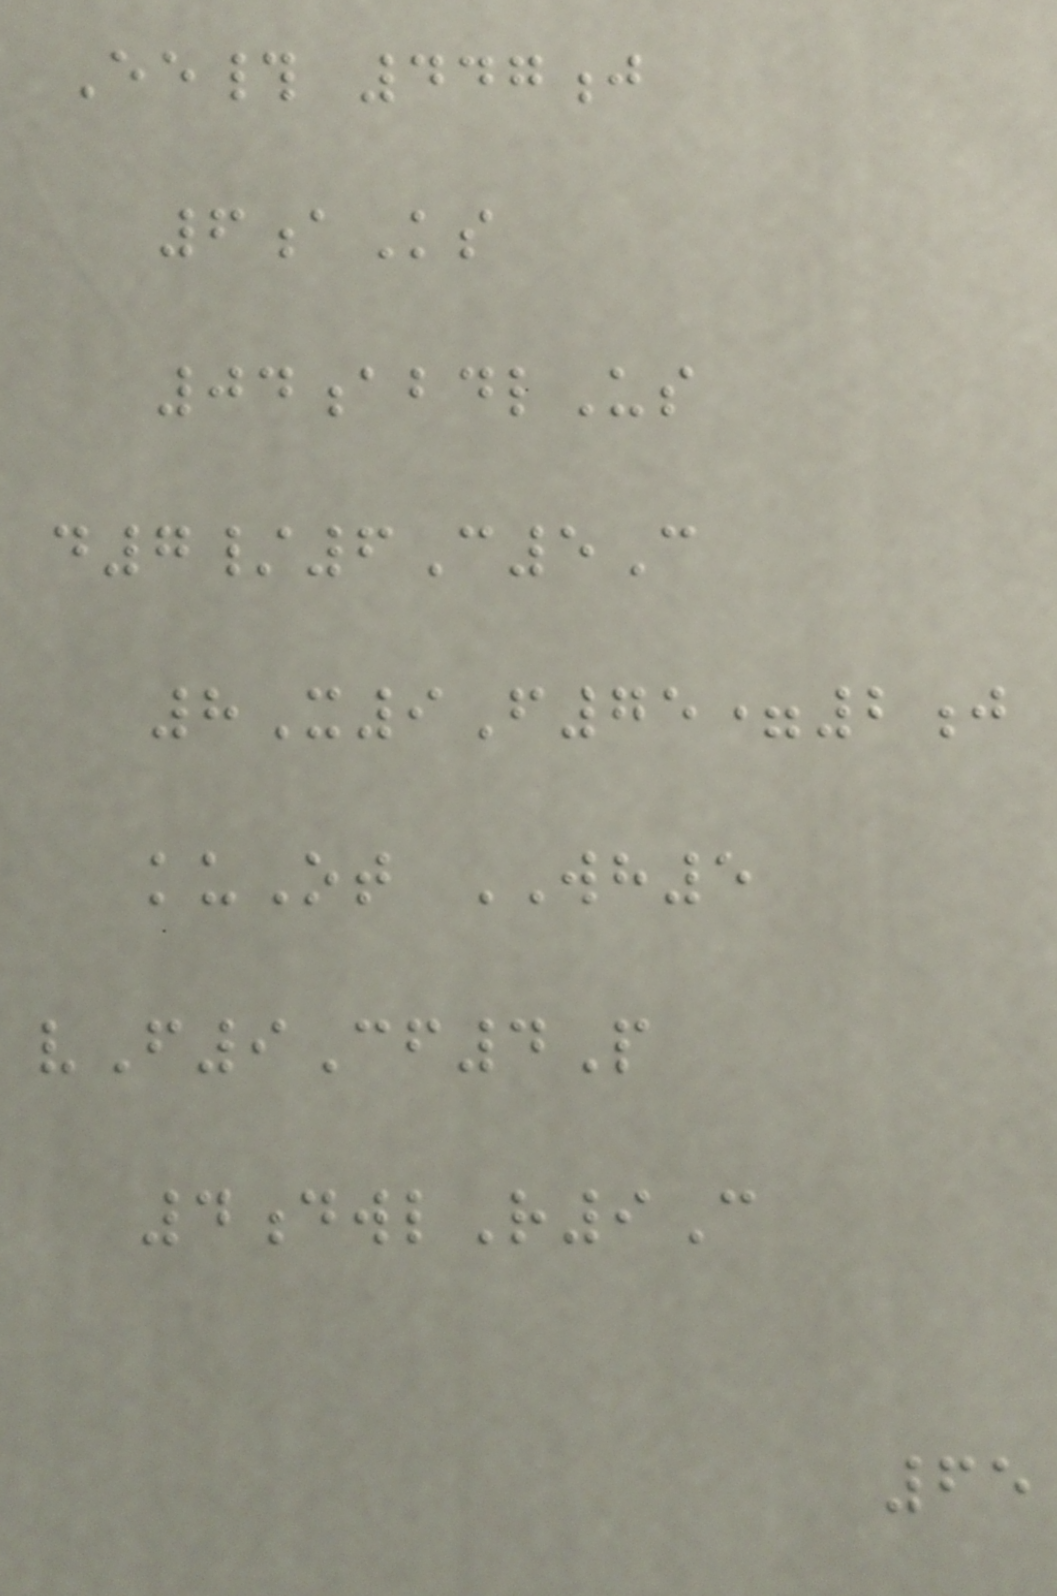Ee# 447j
6aKs
04abdlUs
d7/6C5C
8X9F75=2j
kuOt WH5
vF9Cf4P
4dwlR9C
65
